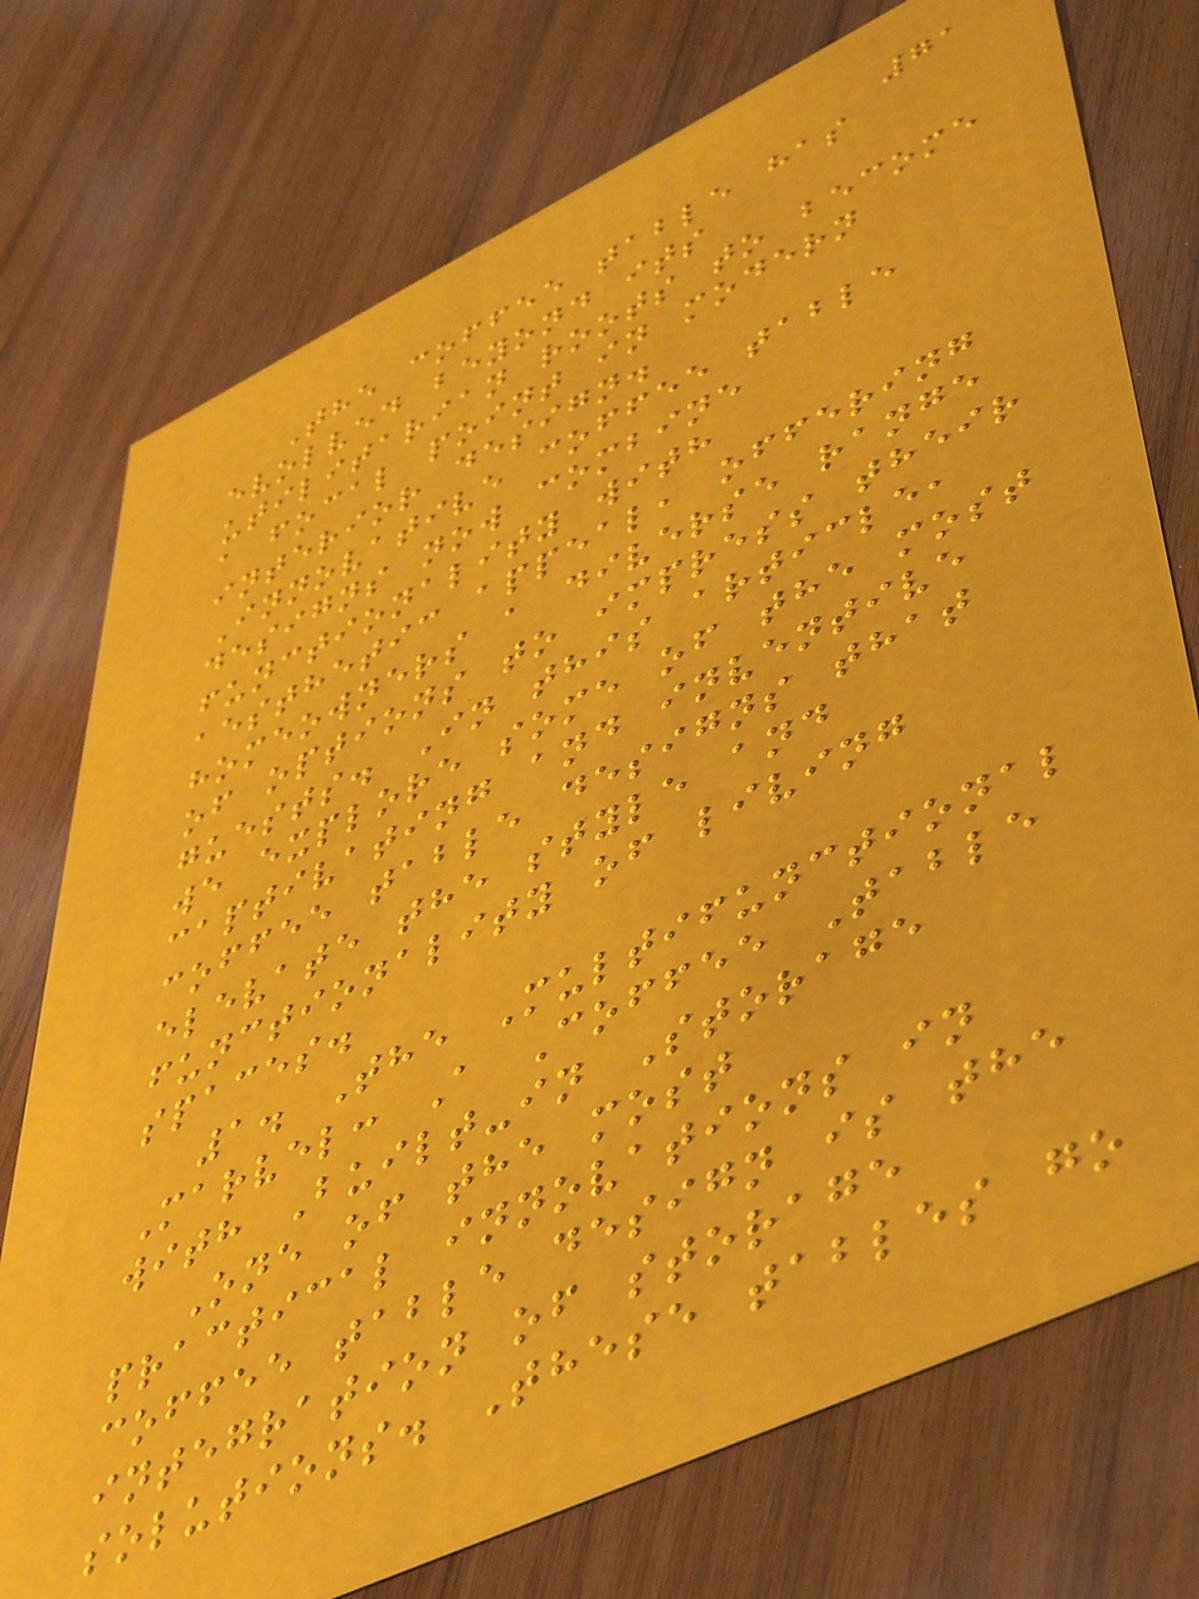71
The coffee table has
evolved beyond its
utilitarian roots to become
a focal point in modern
interior design.
Innovative coffee table
designs now combine
functionality with
aesthetic appeal, offering
homeowners a diverse range
of options to impress their
guests. In this article,
we explore some of the most
captivating and inventive
coffee table designs that
elevate the style and
functionality of living
spaces.
1. The Multifunctional
Marvel: A Coffee Table
with Built-in Storage
One of the most
practical innovations in
coffee table design is the
integration of storage
solutions. These tables go
